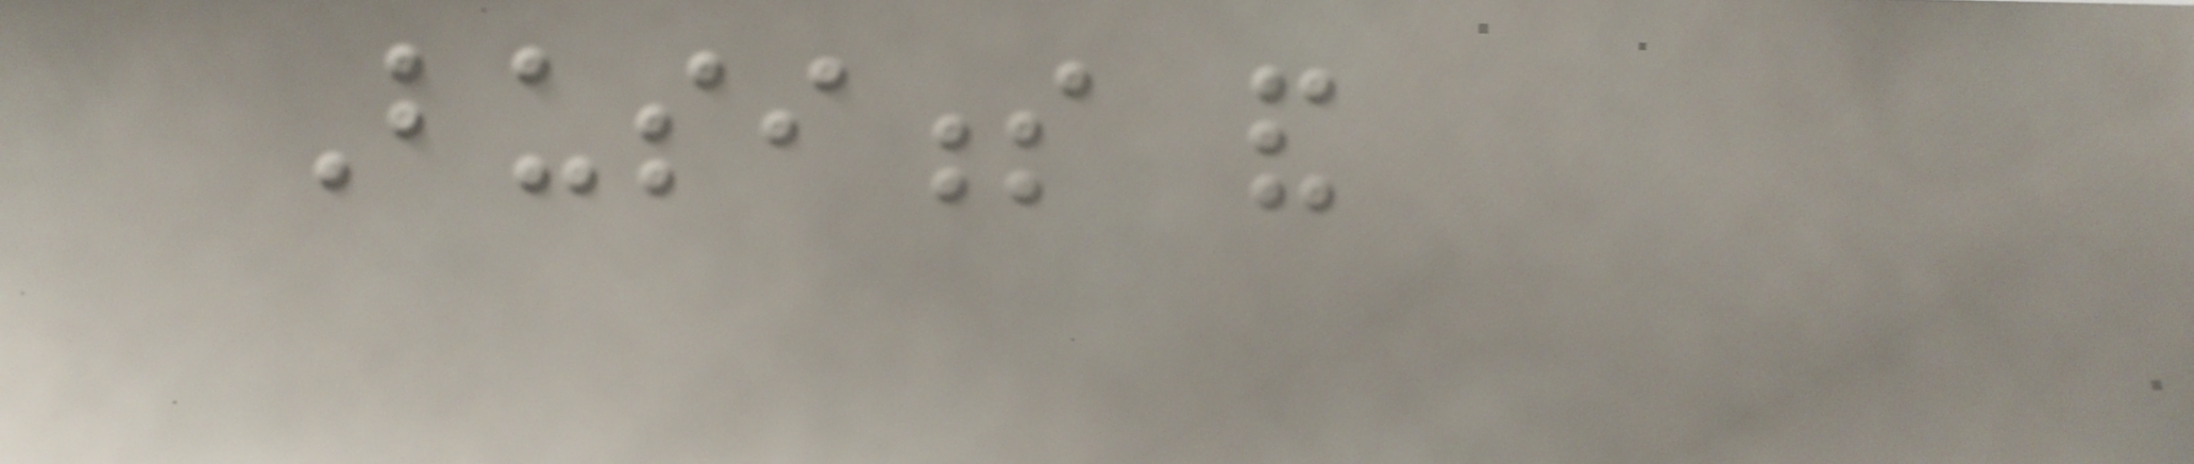Business and
